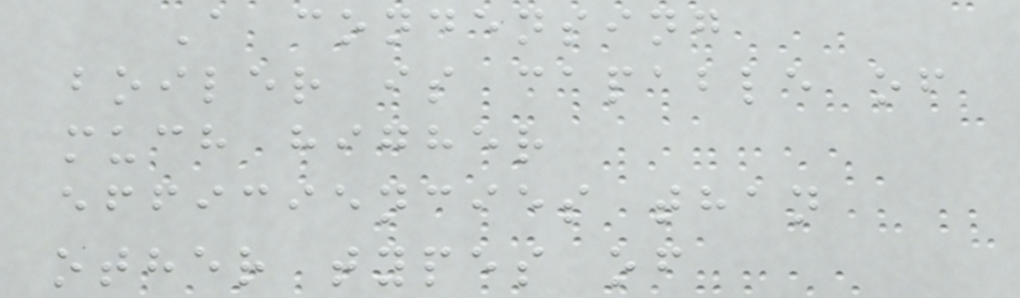A condensing
boiler is capable of
much higher
efficiencies than
other types of
